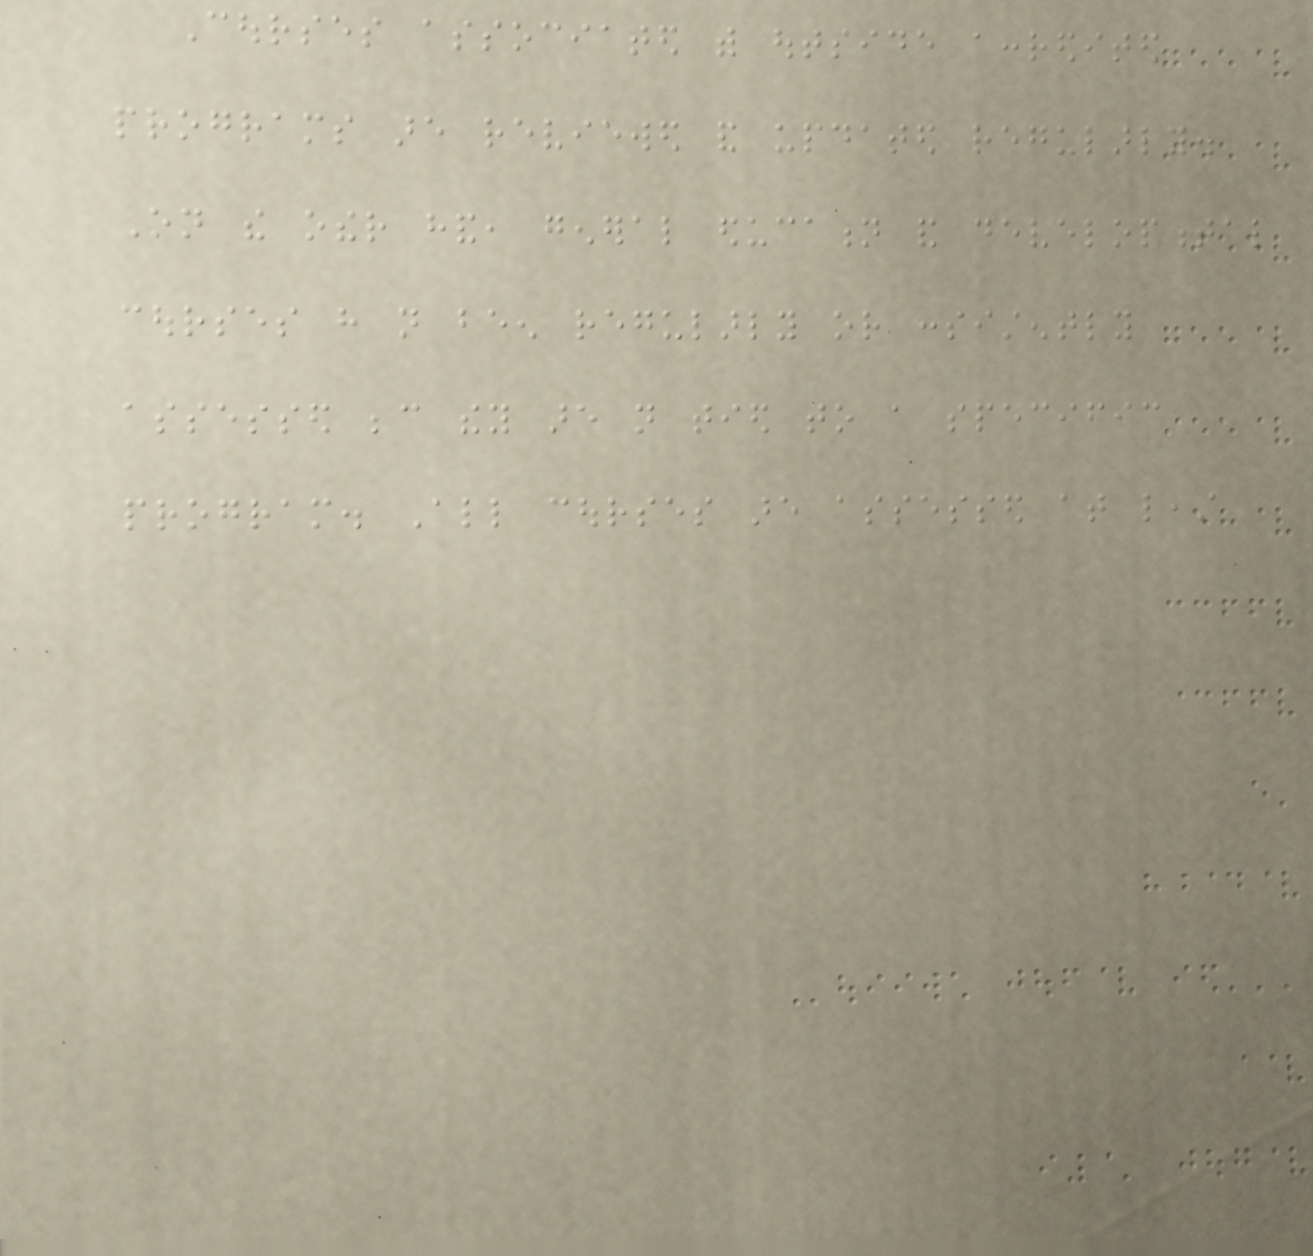Courses associated with outside accredited
programs are reviewed and updated regularly.
On the other hand, general education and developmental
courses have not been regularly or consistently
assessed because they are not tied to a specific
program. All courses are assessed at least
